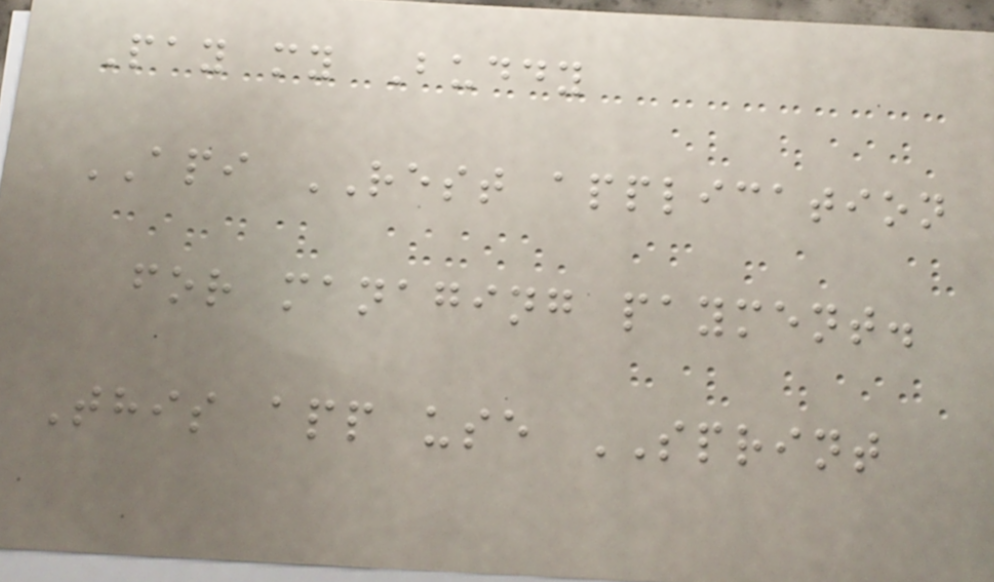Pay my Buddy
API REST application
for managing payment.
This app use SPRINT
